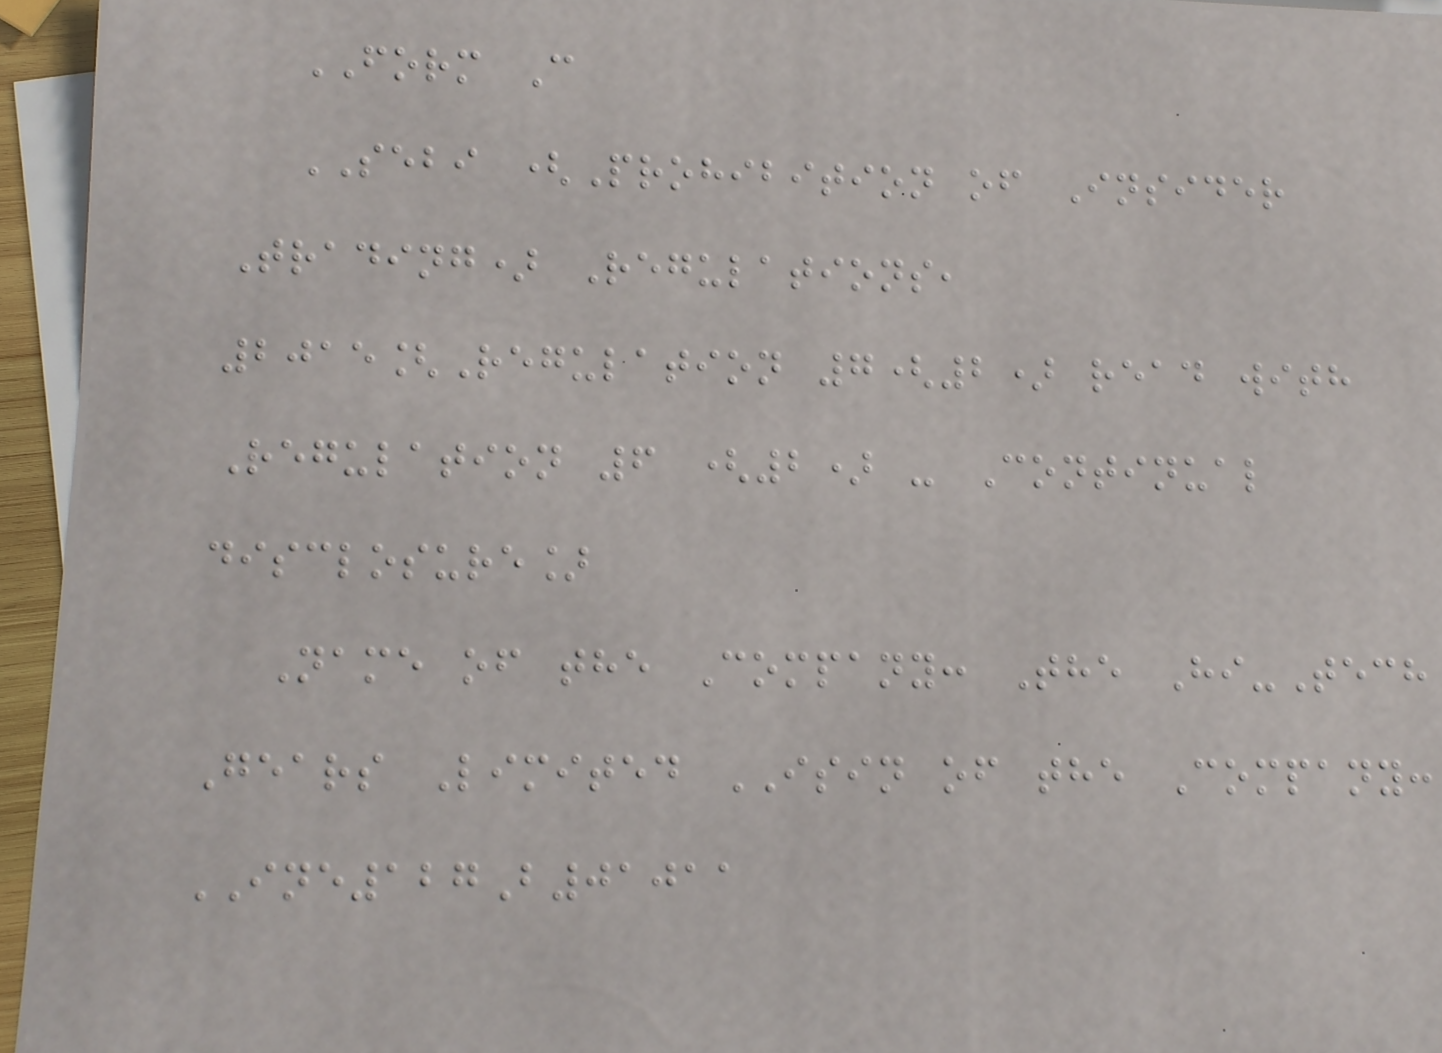FORM C
SEBI (Prohibition of Insider
Trading) Regulations,
2015[Regulation 7(2) read with
Regulation 6 (2) - Continual
disclosure]
Name of the Company: The Hi-Tech
Gears Limited ISIN of the Company:
INE127B01011
